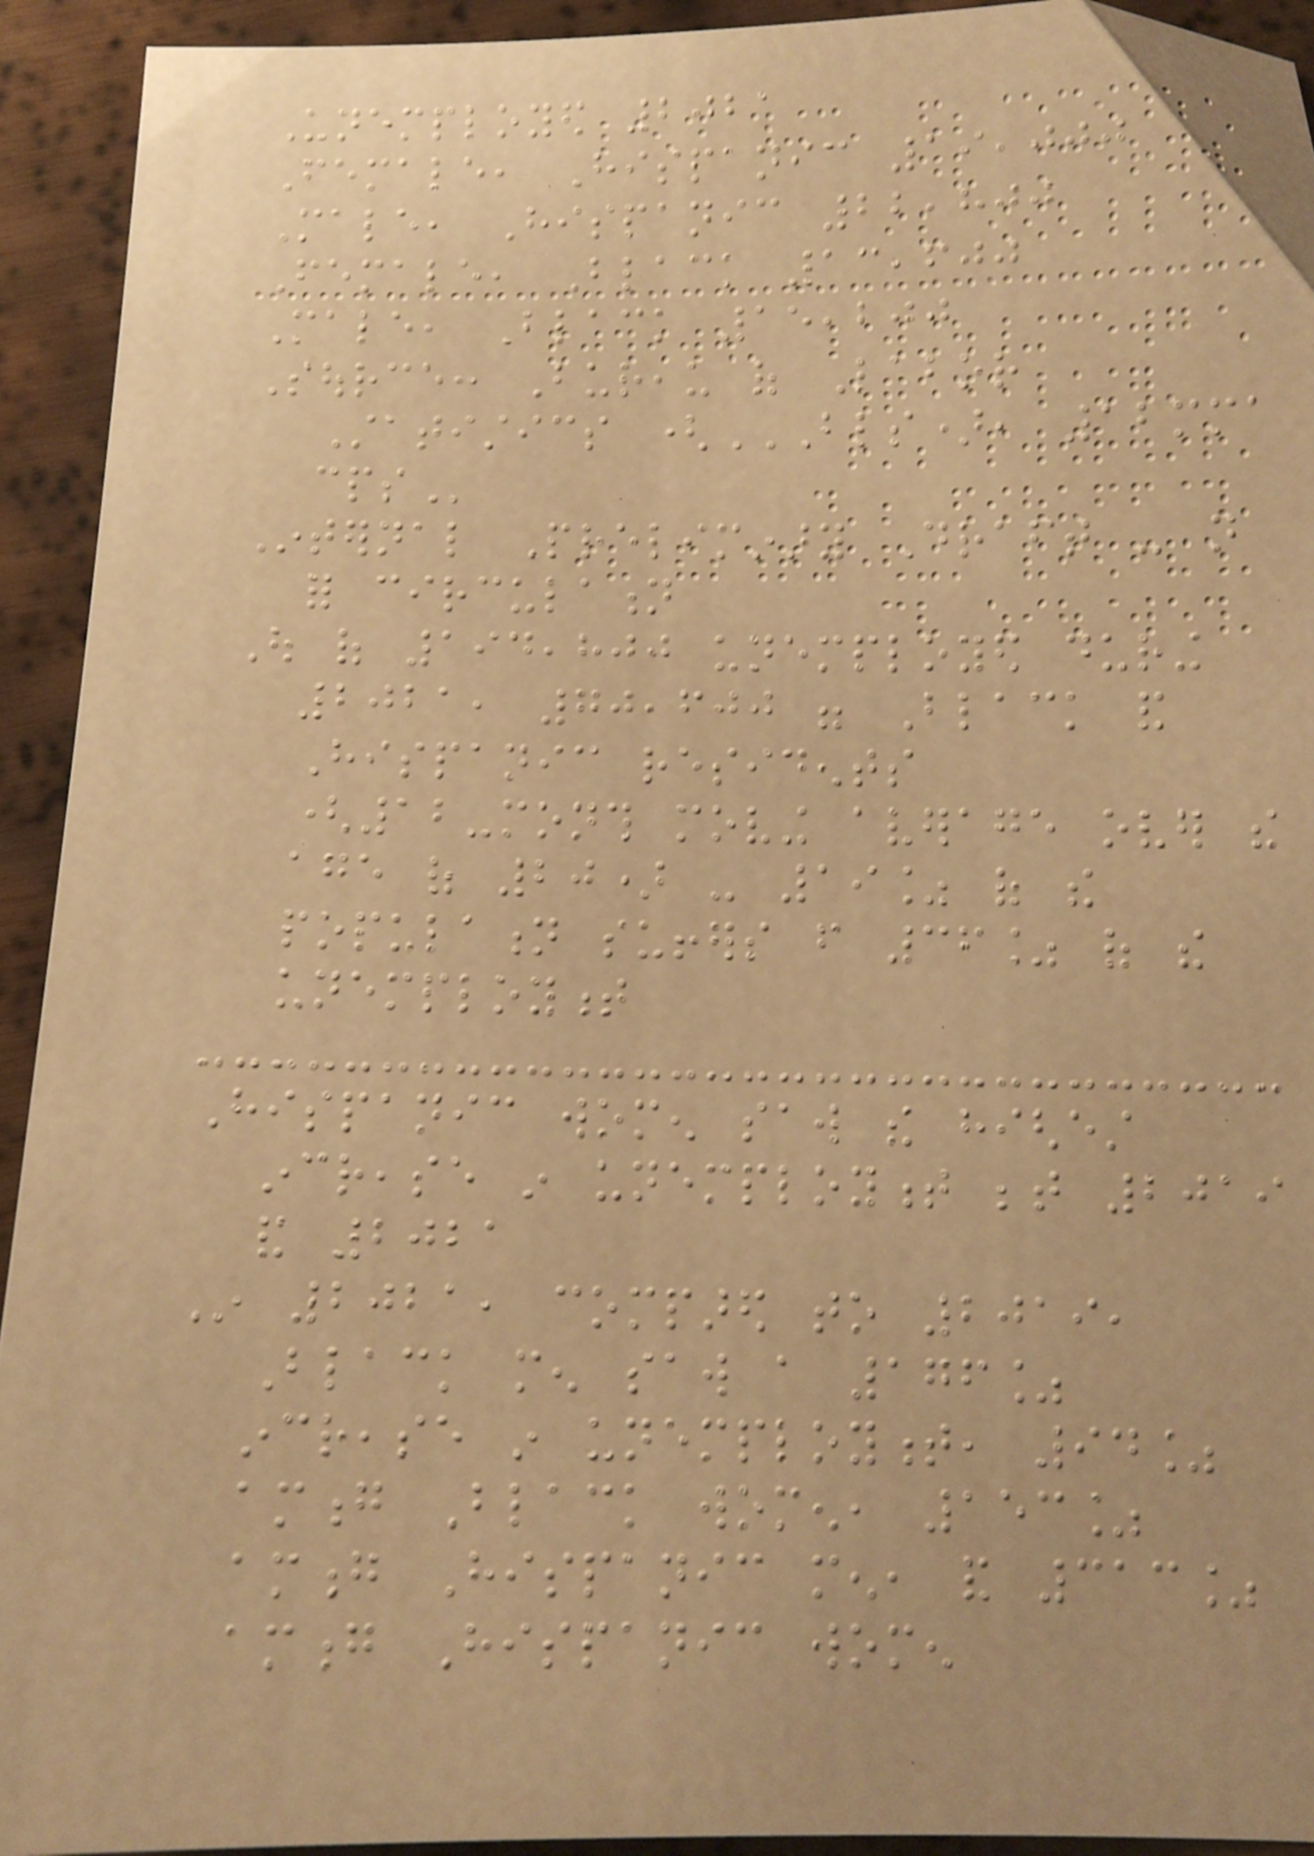Unemployed 2021
Female, Hispanic 19,000
Male, Hispanic 22,800
Female, Black 13,600
Male, Black 15,200
Source: Bureau of Labor
Statistics (BLS), 12MMA
CPS
Internal Preliminary Draft - not
for circulation
Out of 194,800 unemployed during
2021, 70,600 were Black and
Hispanic residents
(12-month moving average over the
age of 20) - 19% of the
population suffers from 36% of the
unemployment
Hispanic women saw the highest
increase in unemployment between 2019
and 2021
In 2021, compared to 2019,
Black men saw a 176%
increase in unemployment, 94%
among Black women, 153%
among Hispanic men, and 313%
among Hispanic women
